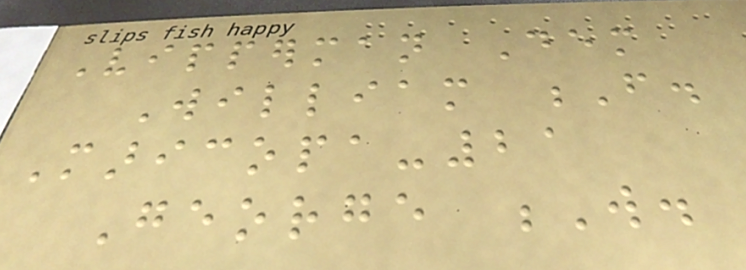Vipperman Dem
William F.
Maricopa-21
George W.
